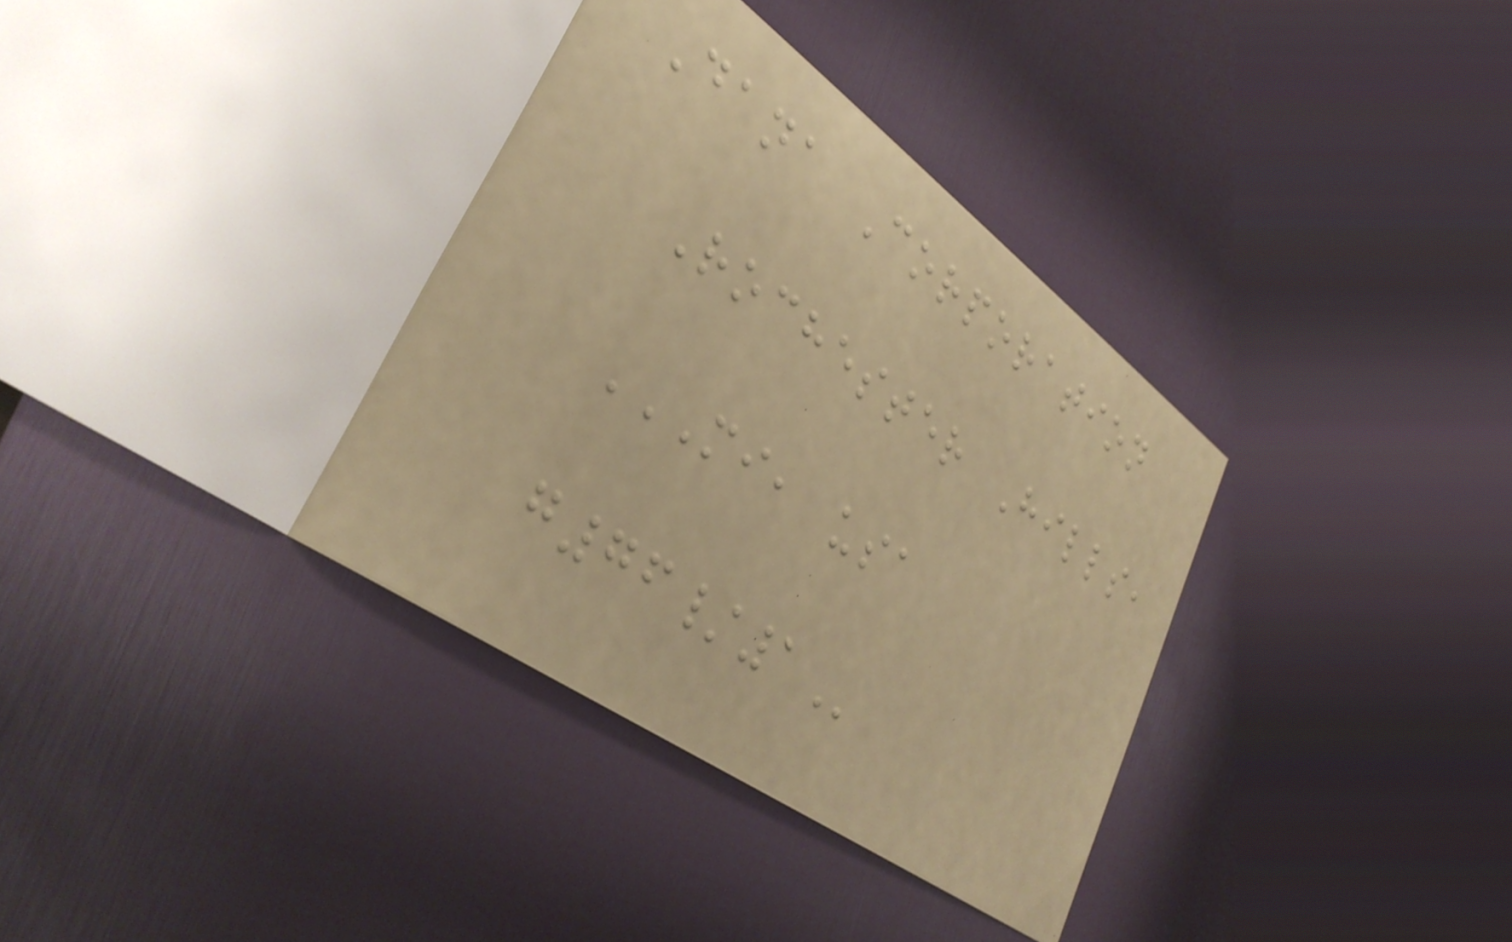Dana Corporation
Rochester Hills,
MI, USA
G76/1
